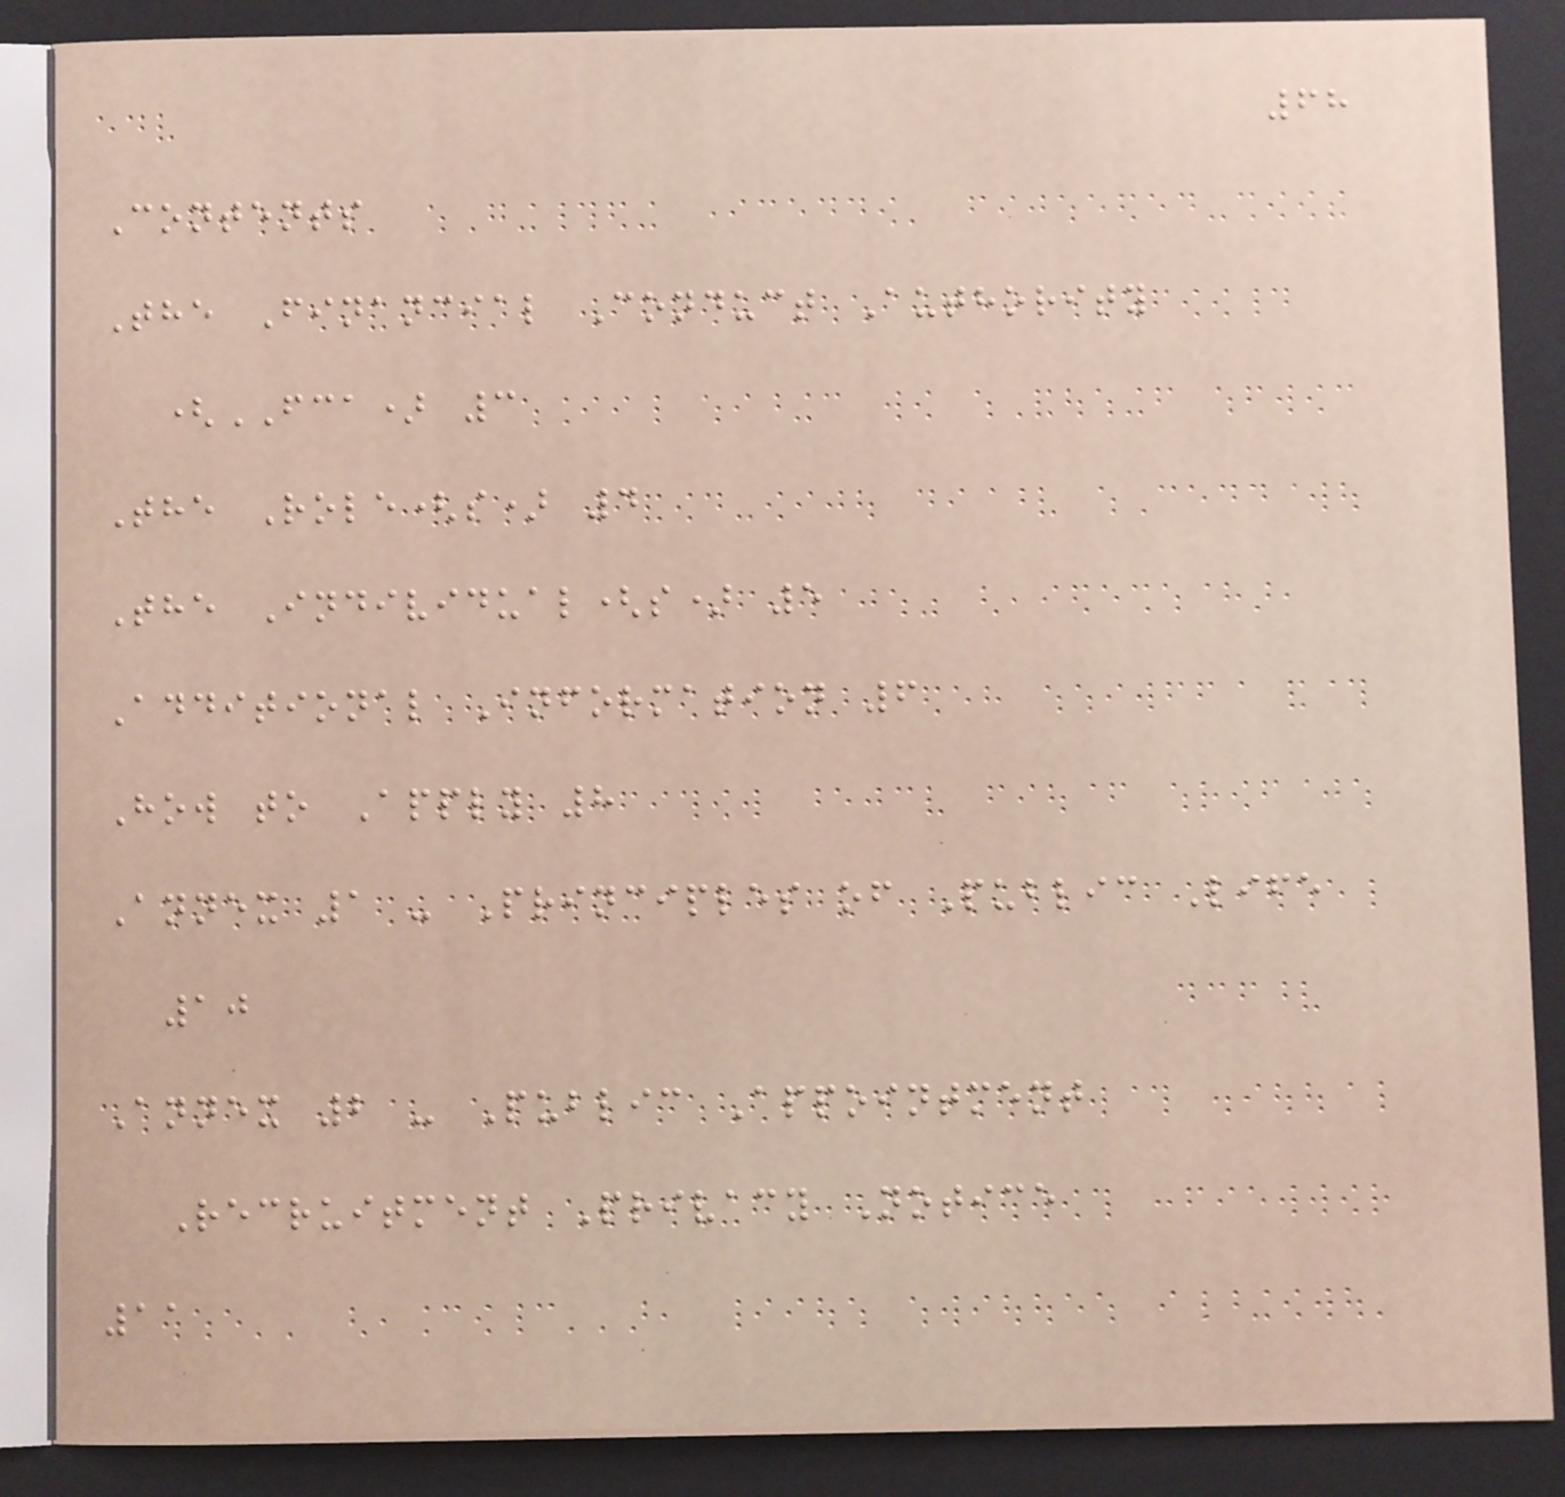68
Contents
The Financial Conduct Authority
(FCA) 3
The Role(s) 4
The Individual(s) 5
Additional Information 6
How to Apply 8
Annex 1 - Principles of Public Life
10
Annex 2 - Public Appointment
Recruitment Privacy Notice
11
